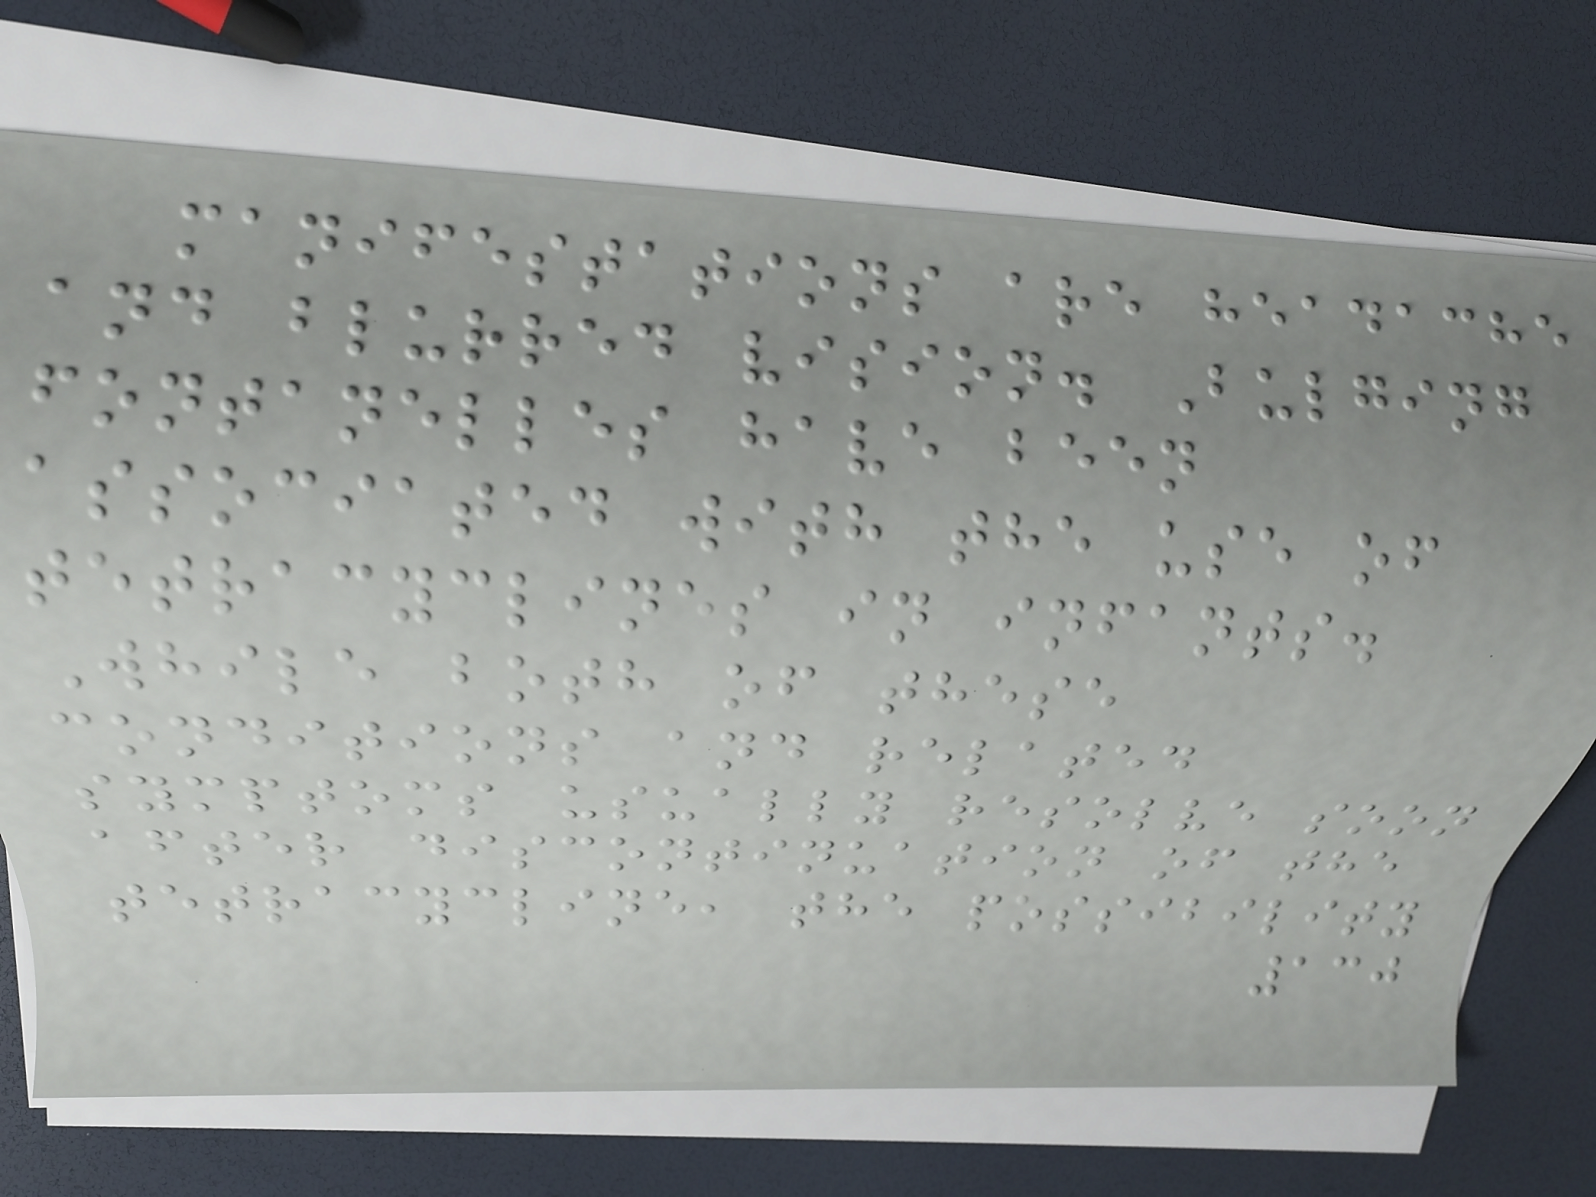manifestations are headache
and blurred vision. Bulging
fontanelles have been
associated with the use of
tetracyclines in infants.
While both of these
conditions and related
symptoms usually resolve soon
after discontinuation of the
tetracycline, the possibility
130
